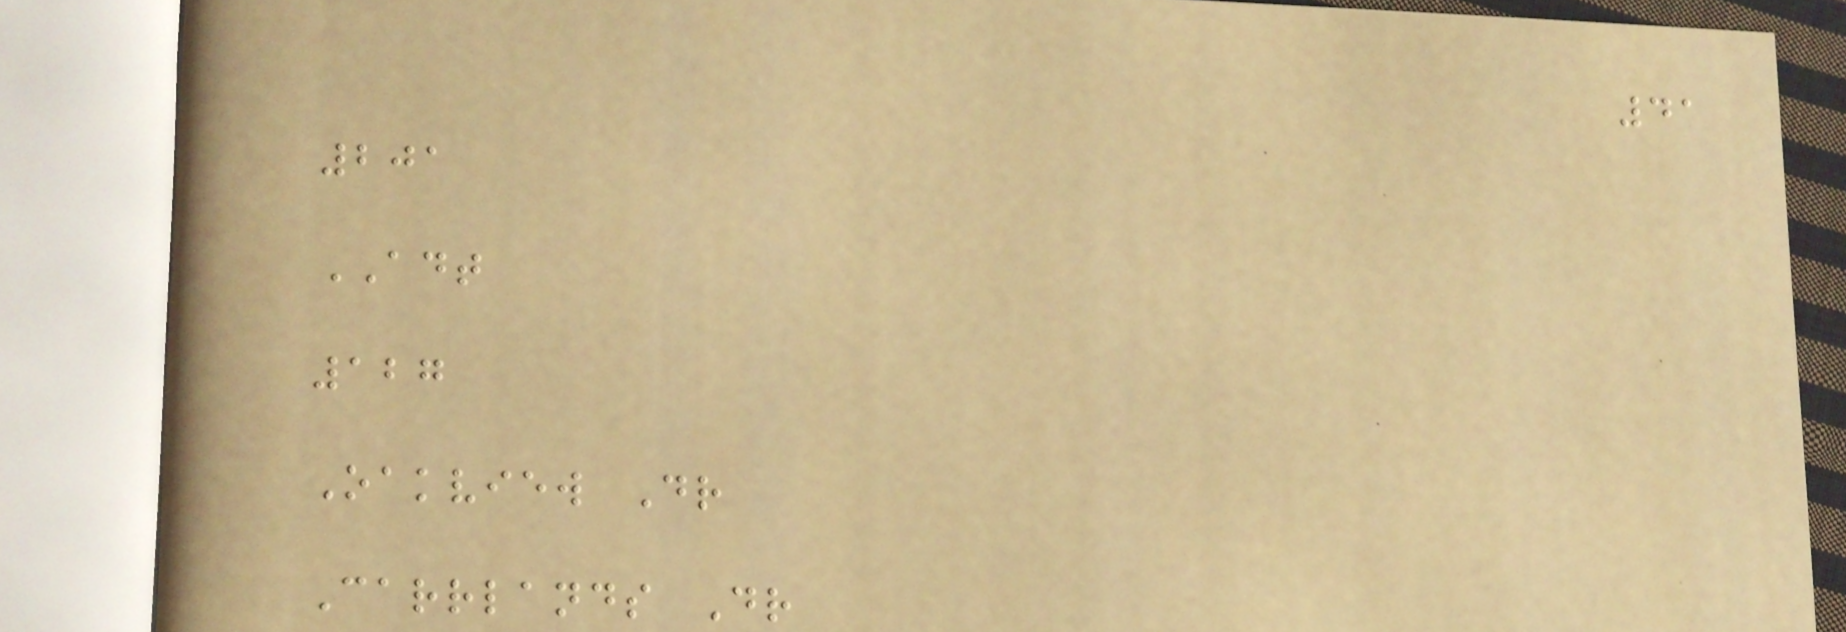41
201
ADT
127
Oakview Dr
Carrlands Dr
